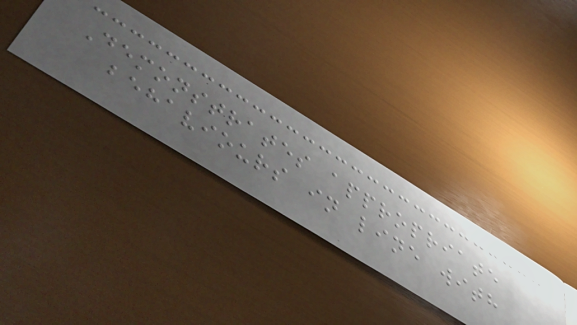Demonstrates appropriate
behaviours in line with
